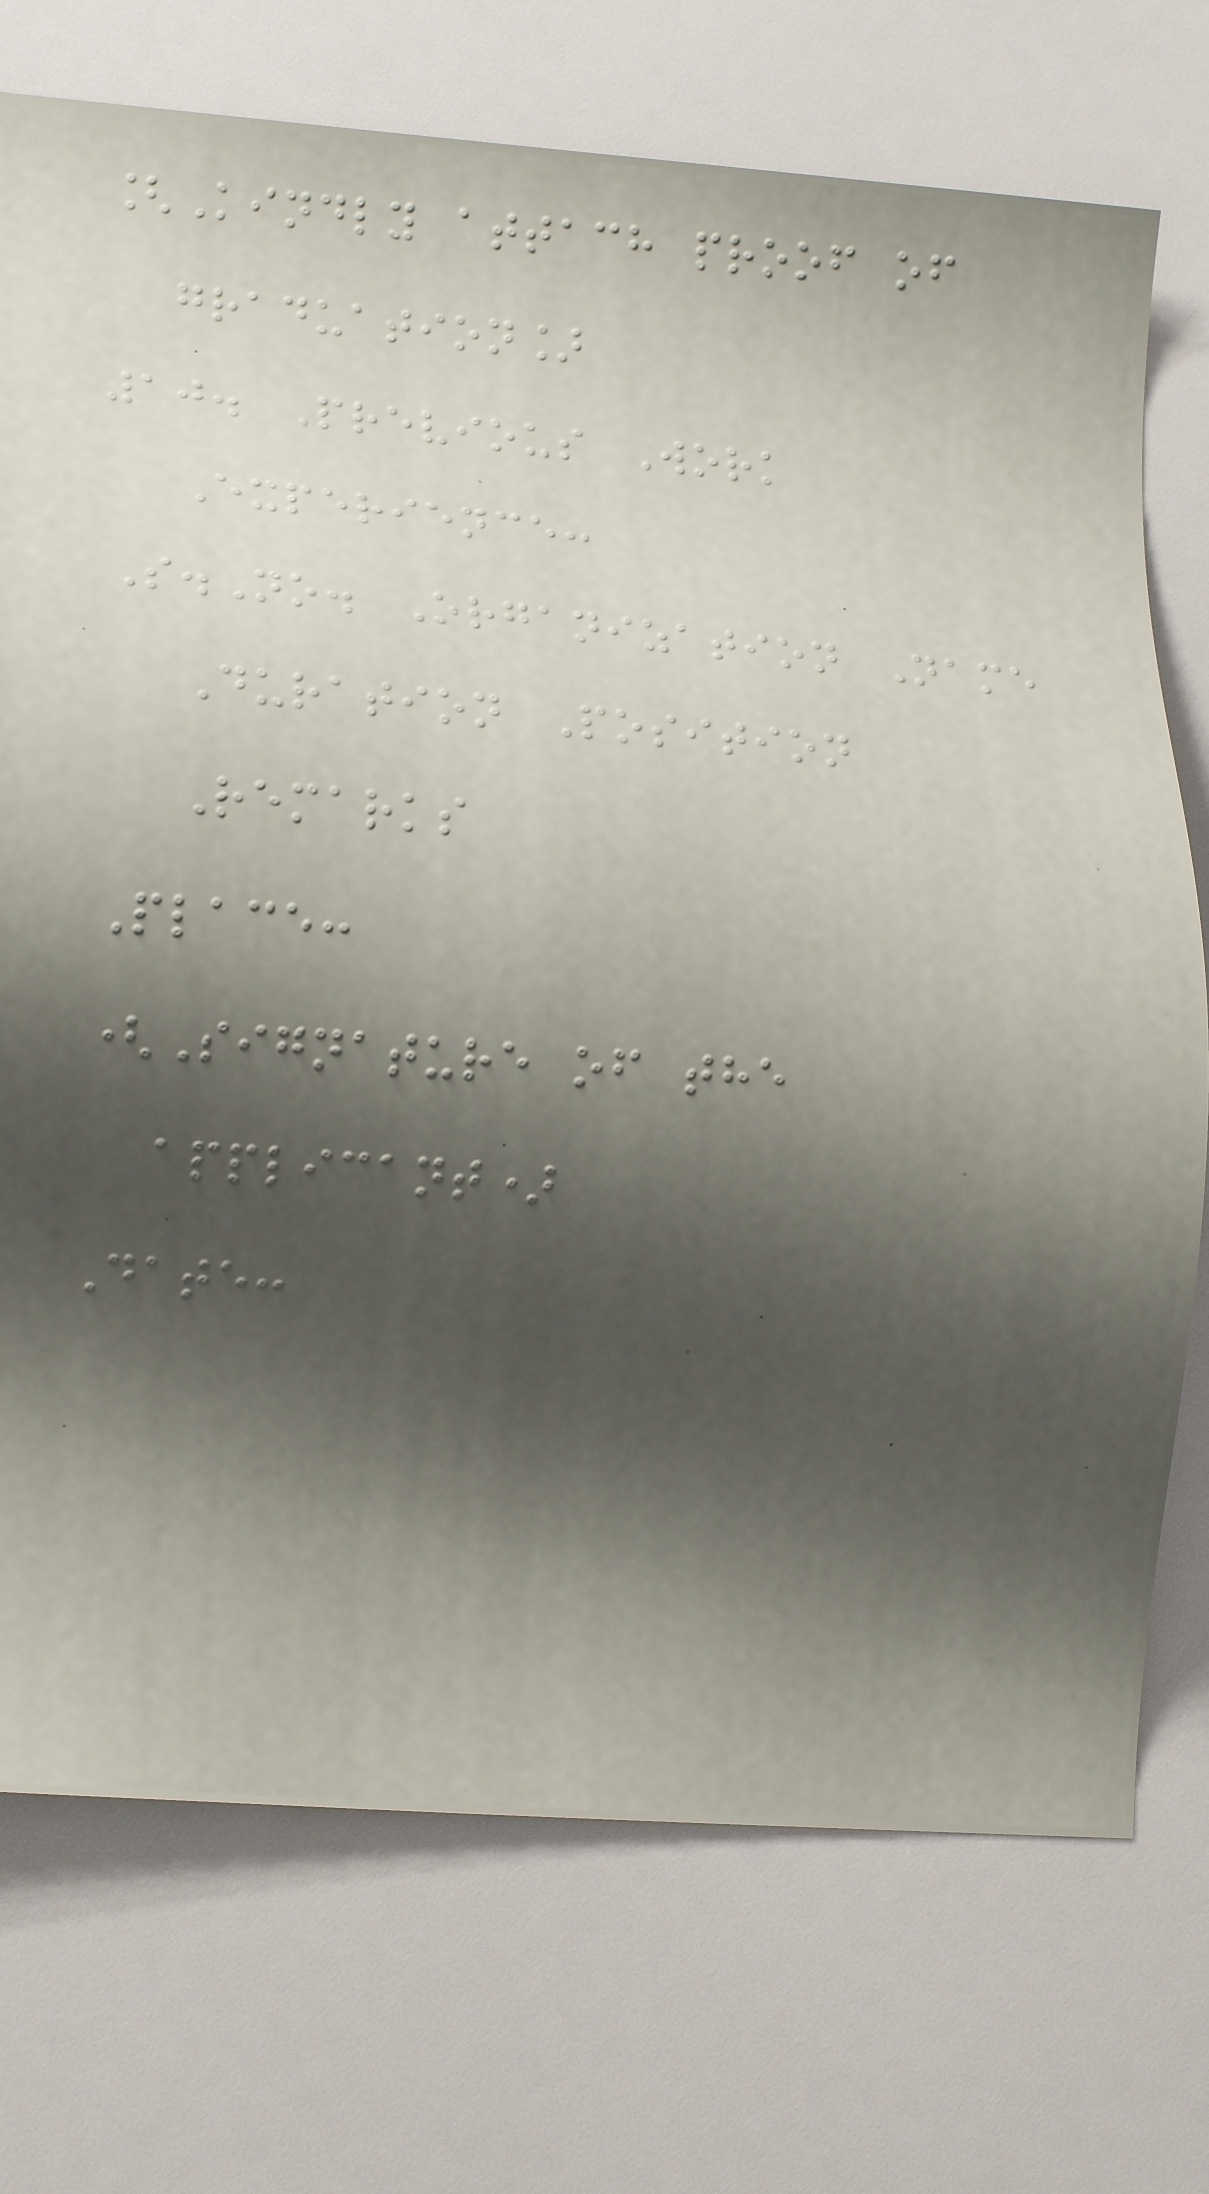[Kindly attach proof of
graduation]
10. Previous Work
Experience:
S.No. Organization Name
Duration Position
Remarks
Place:
(Signature of the
applicant)
Date:
